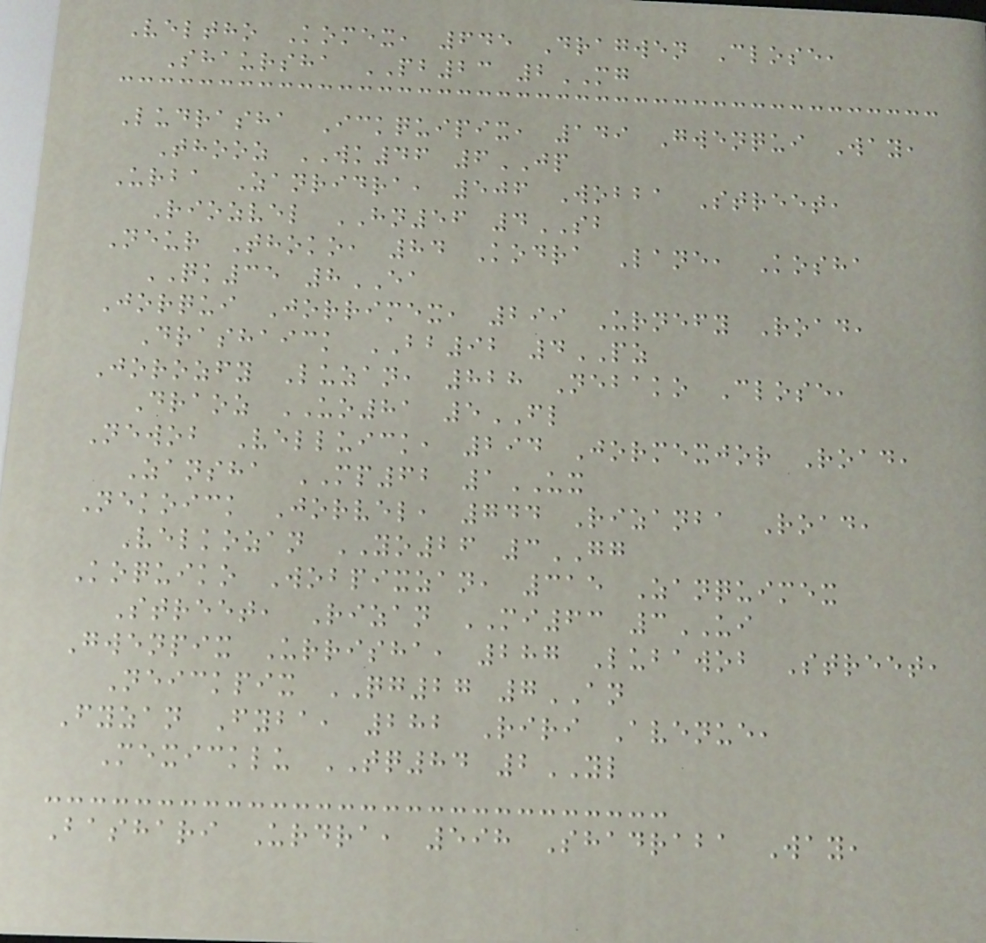Veltho Komex, 645 Dragwen Close,
Shaursha PB23 2MG
Ludrasha Ickquipix, 149 Gwenqui Way,
Thooz WK46 6JP
Urba Zanridra, 506 Wobba Street,
Riozvel HN56 4SB
Neur Thoko, 84 Kodra Lane, Kosha
QK35 8EA
Jorqui Jorrimex, 299 Urnefy Road,
Drashaick BB92 4PZ
Jorozfy Luzan, 828 Nebako Close,
Draoz UO81 5FL
Newob Velluick, 294 Jormexjor Road,
Zansha MP62 1UX
Nekoick Jorvel, 744 Rizanba Road,
Velkozan YO26 3GG
Koquiko Wobpixzan, 315 Zanquimex
Street, Rizan MI63 3UI
Gwenpix Urrisha, 287 Lubawob Street,
Neickpix QG27 7AN
Fyzan Fyba, 282 Riri Avenue,
Mexicklu TQ84 2YL
Bashari Urdra, 598 Shadraba Way,
